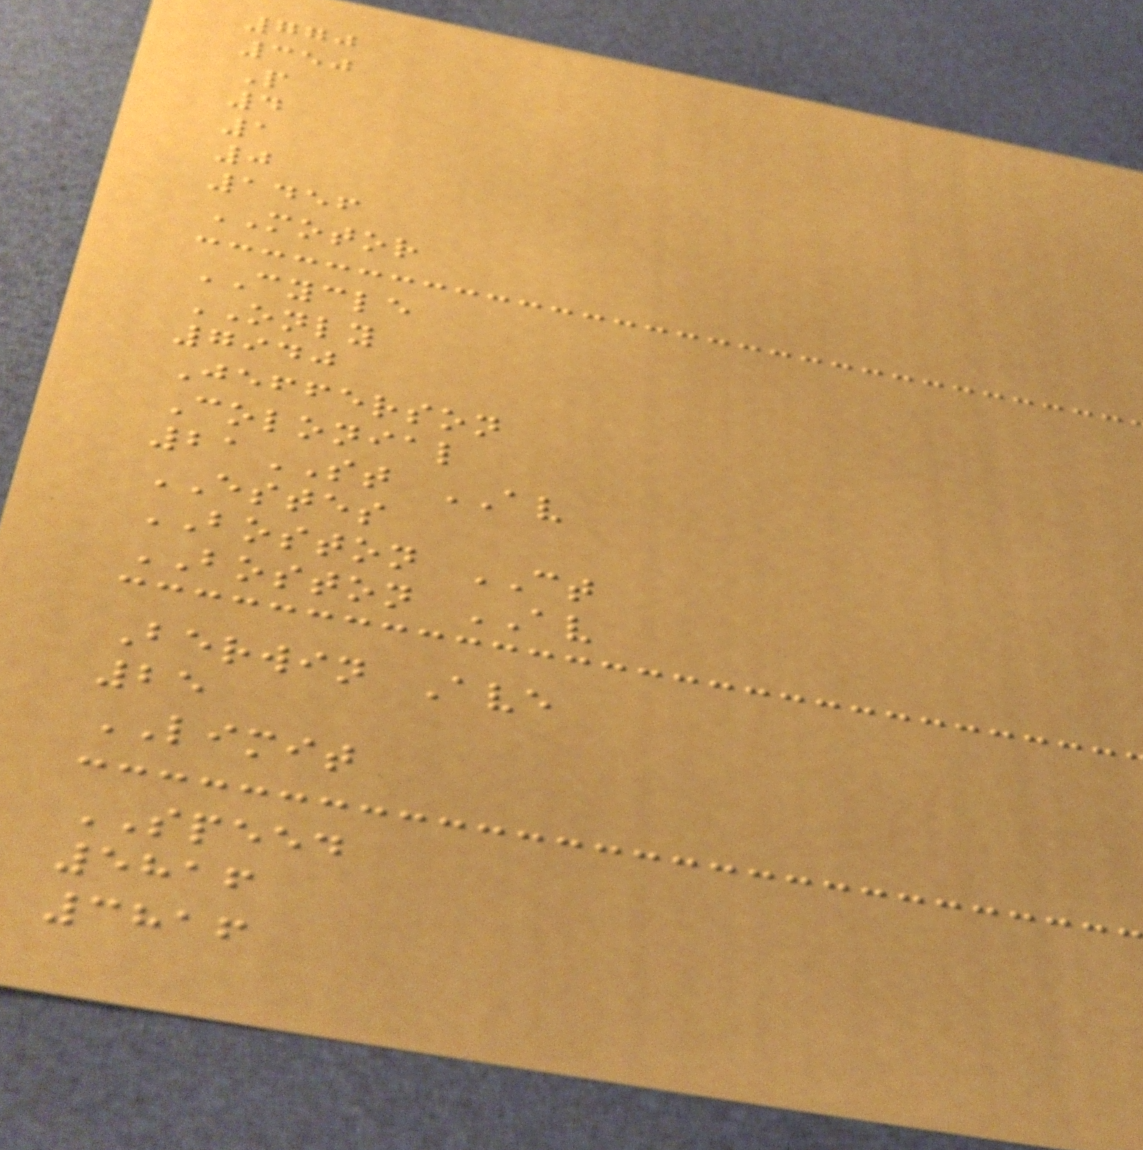770
350
P
4
1
0
1456
MOTOR
CYCLE
ONLY
7940
Jefferson
Colonial
21ST AV
ESTES
BOSTON CT
BOSTON AV
Berwin Ave
25
LIMIT
SPEED
5816
3816
